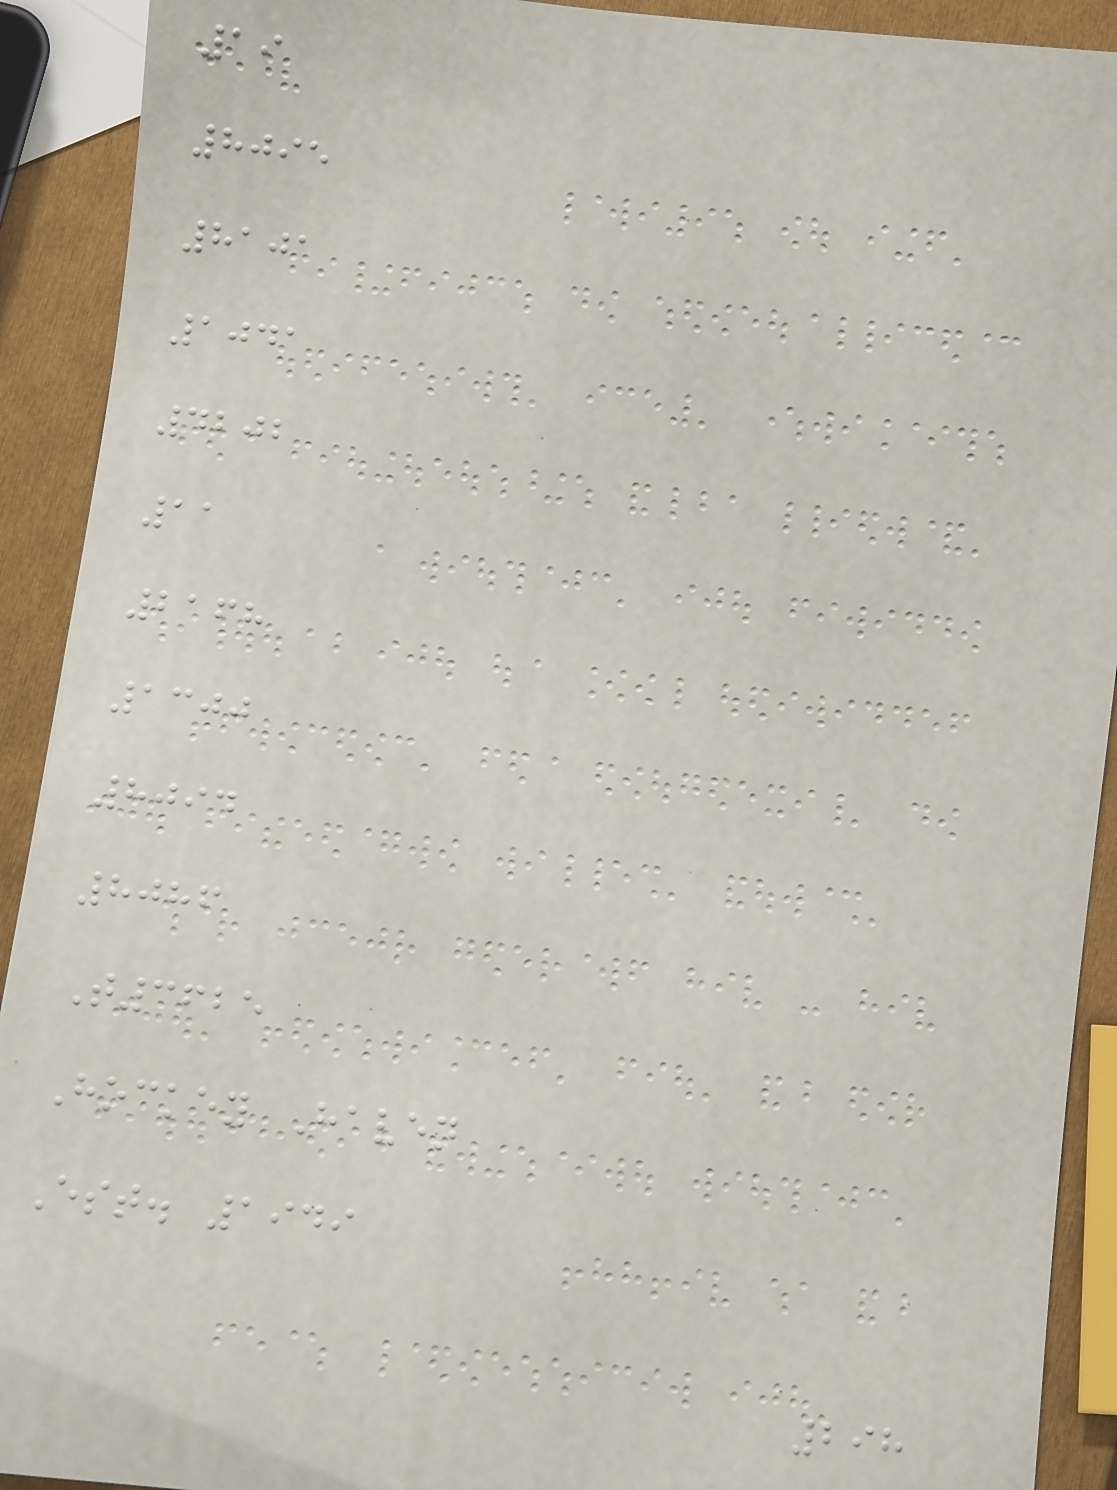19
8095
8101
1041
4202
11
2168
1300
8094
8086
T3625
Hockey Haven
Est. 1949
298
